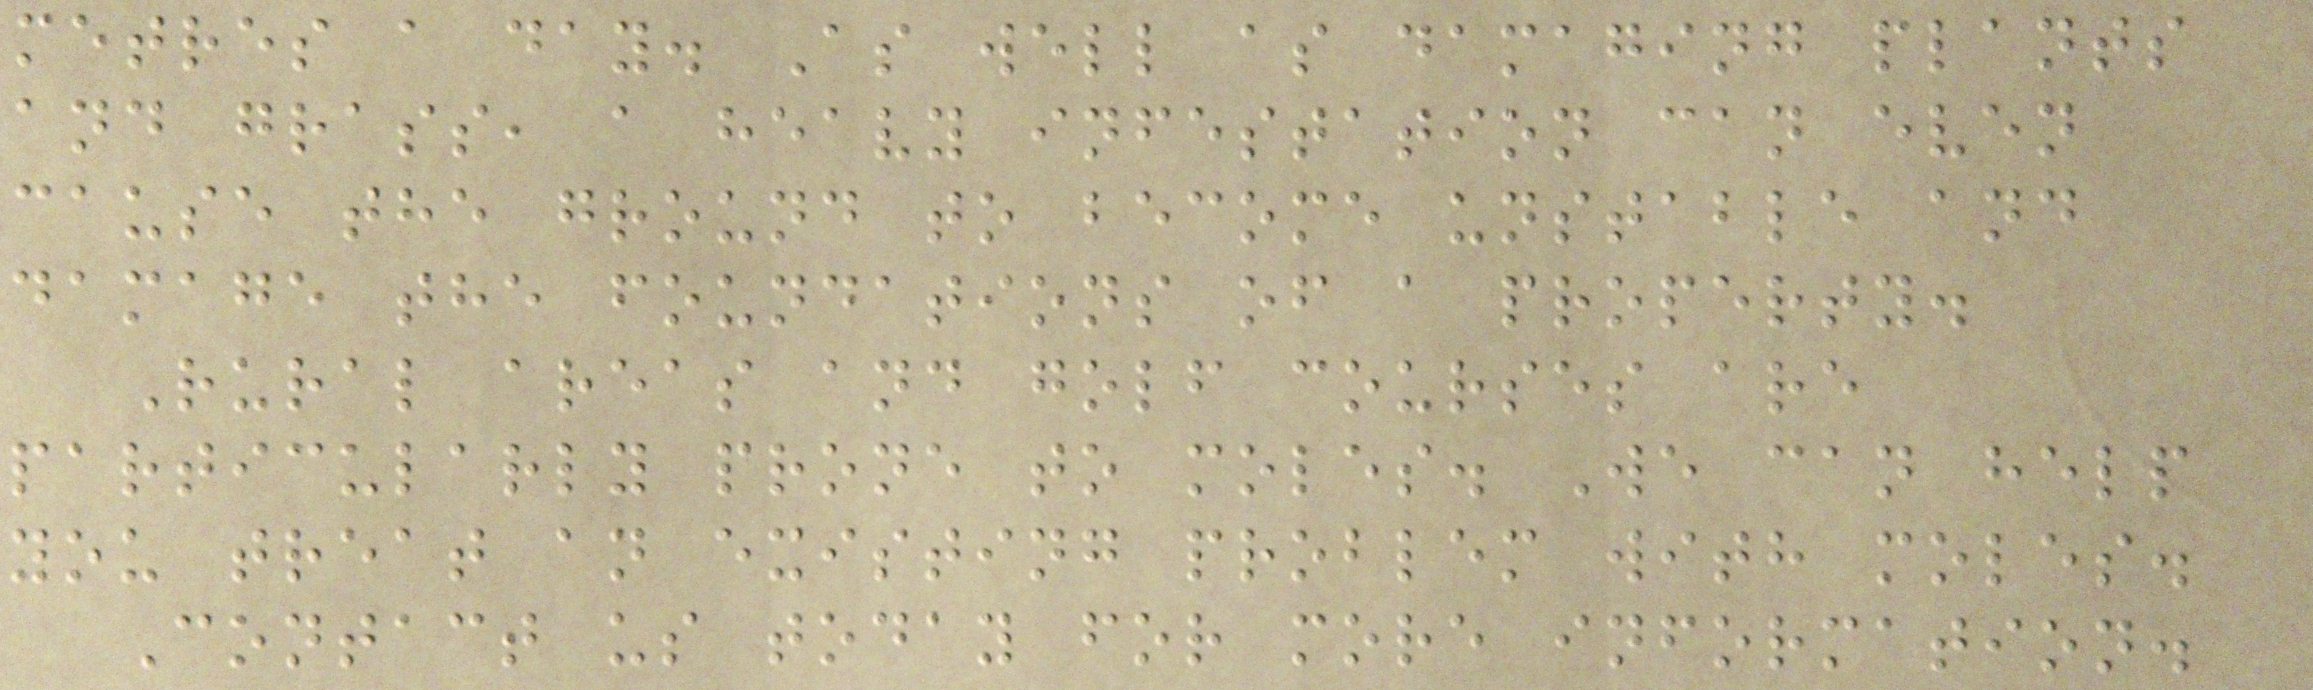metres a day. As well as damaging plants
and grass, a heavy infestation can even
cause the ground to become unstable and
damage the foundations of a property.
Rural areas and golf courses are
particularly prone to moles. We can help
you treat an existing problem with moles.
Contact us today for more information.
